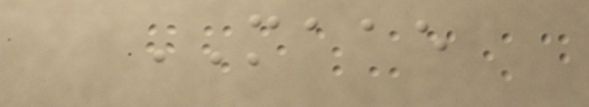MAAE
